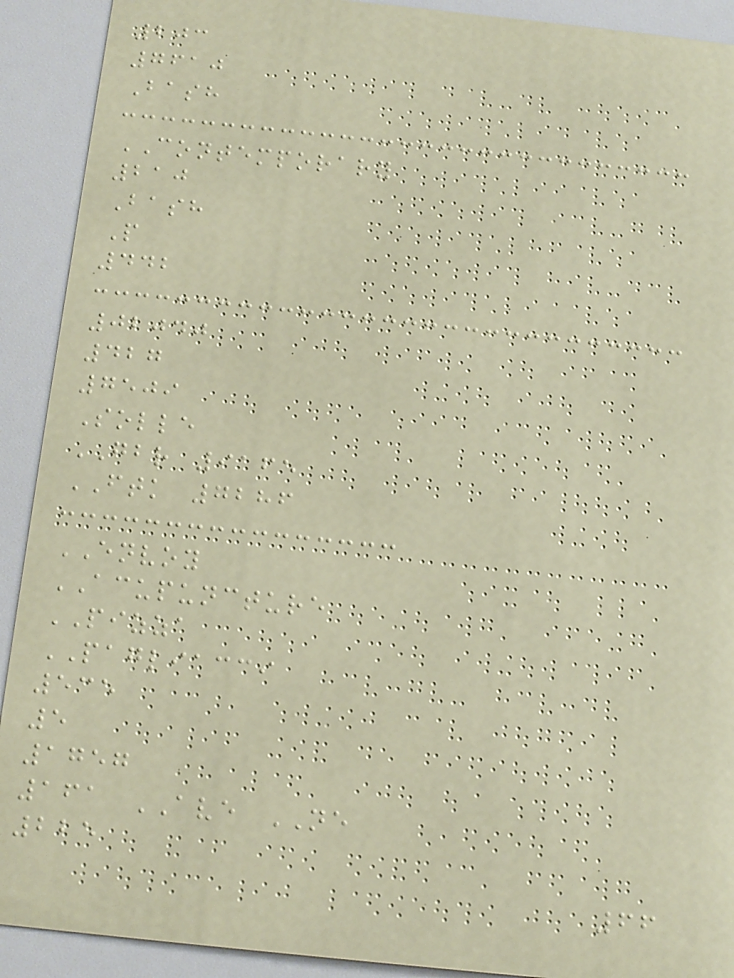203
7610
Bash
CONTEMPORARY
210
Bash
P
442
02040
427
7509
Solle
GBR 9165
FTK 7286
ENVOY
ACUPUNCTURE
PIZZA
PAGLIACCI
535
5
1757
161 AVE NE
225
66
